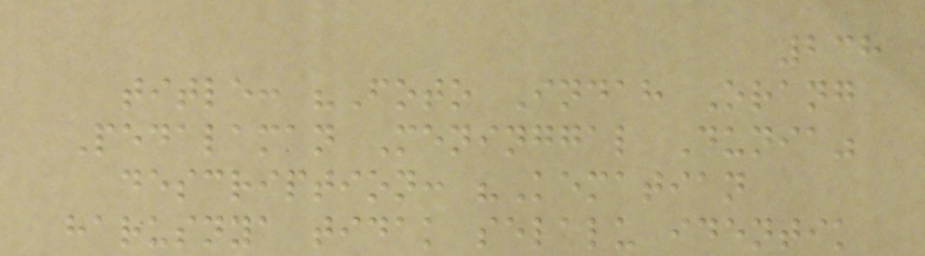238
title: "Foto Indah Orang
Pedalaman Meninggal Dunia"
description: "Kematian
harusnya tidak selalu identik
